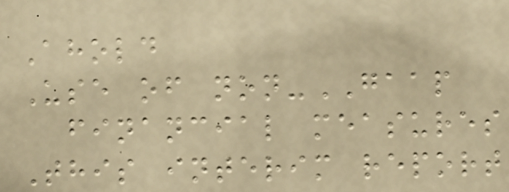Ahold
Use of non-GAAP
financial measures
This interim report
